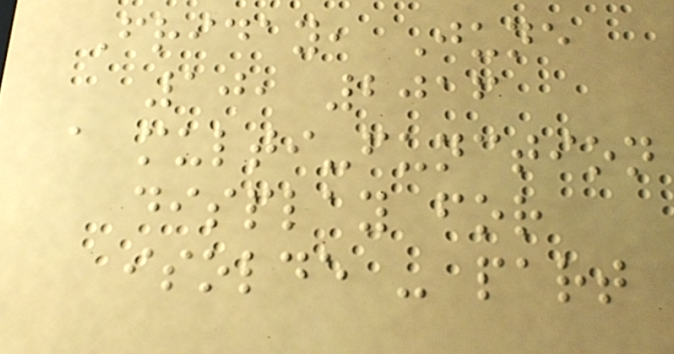Friday, June
10, 2016
a multi-function
display for
isolde - part
